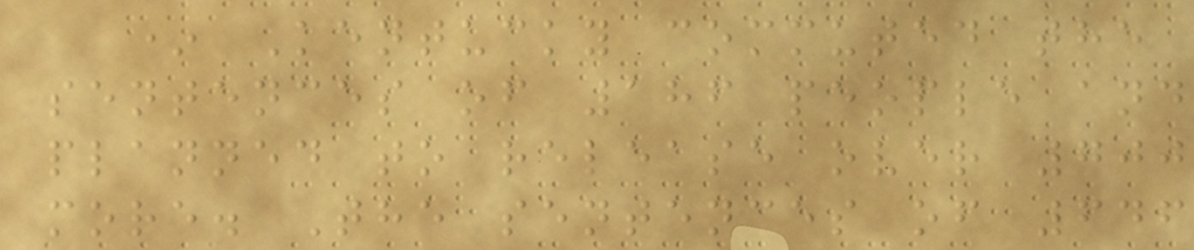* Kentucky commuted the
sentences of 186 people and
planned to release over 700
more. The sentences of 646
